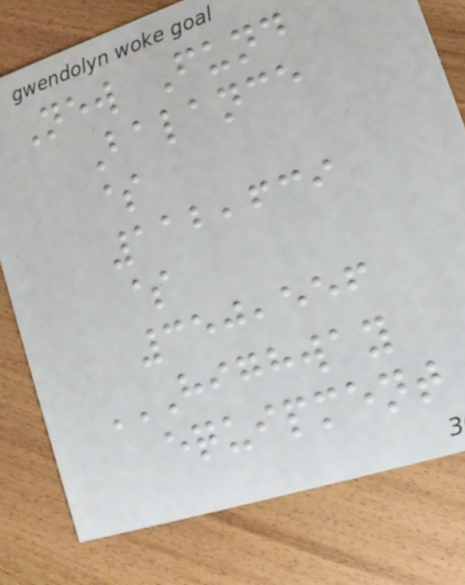New Fund
Balance
$
112,639
$
350,556
HIGHWAY
EQUIPMENT
